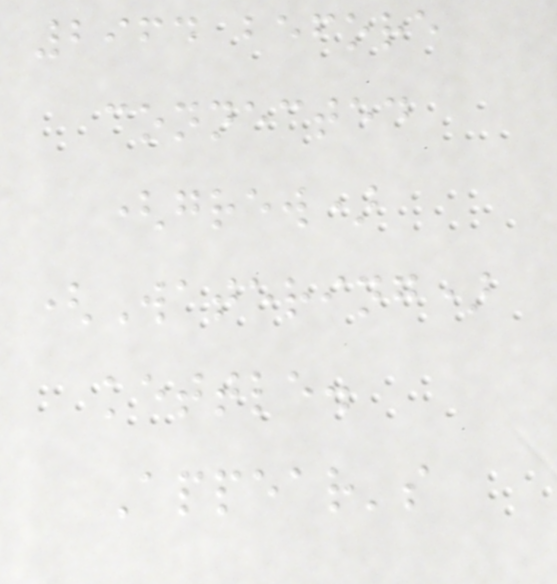2964 before
connected
(grew)
(Watering)
kettle.
Appear's
